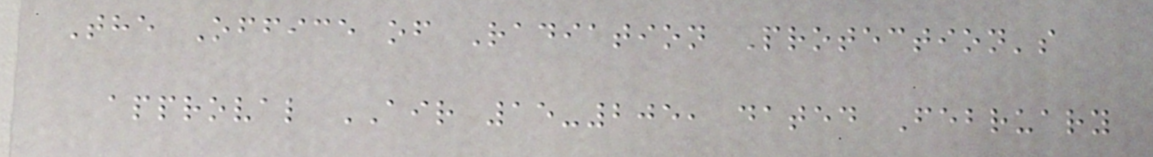The Office of Radiation Protection's
approval AIR 15-205, dated February
